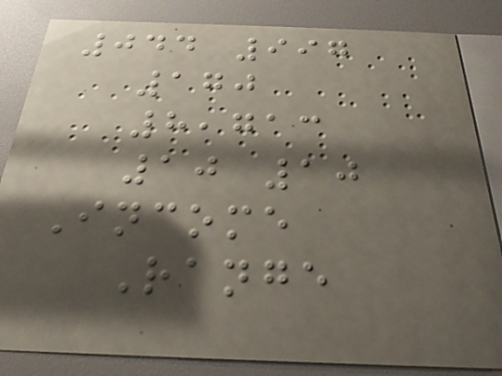044 997
170
8,713
10 10
Income
Range
